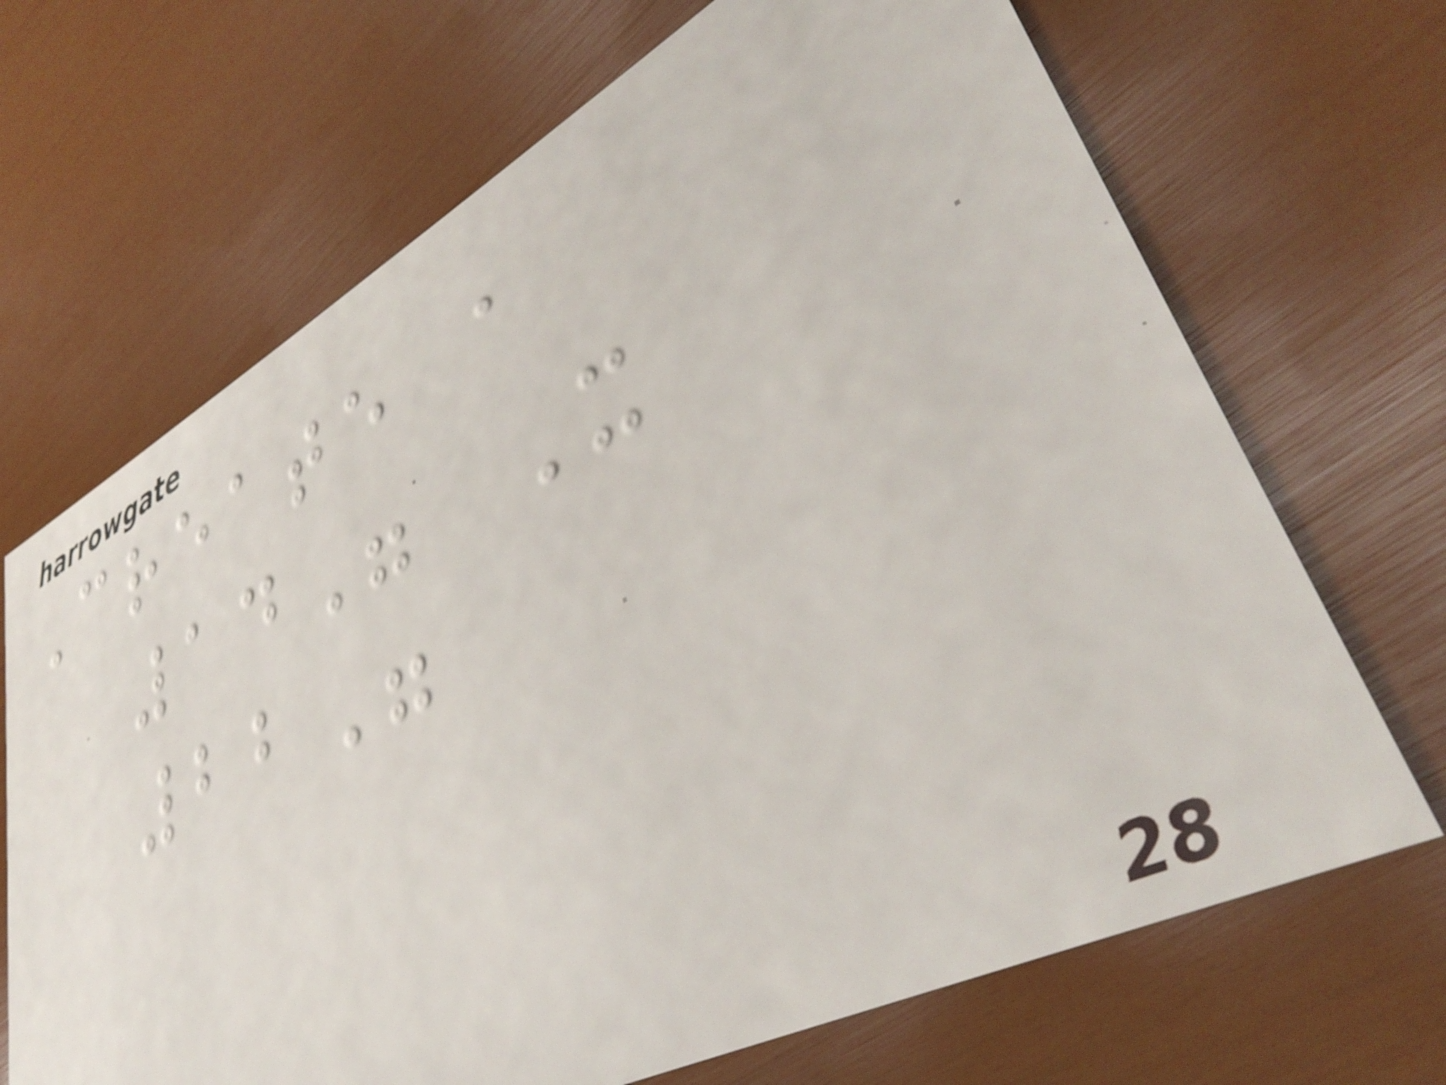Create a
14" X
22"
